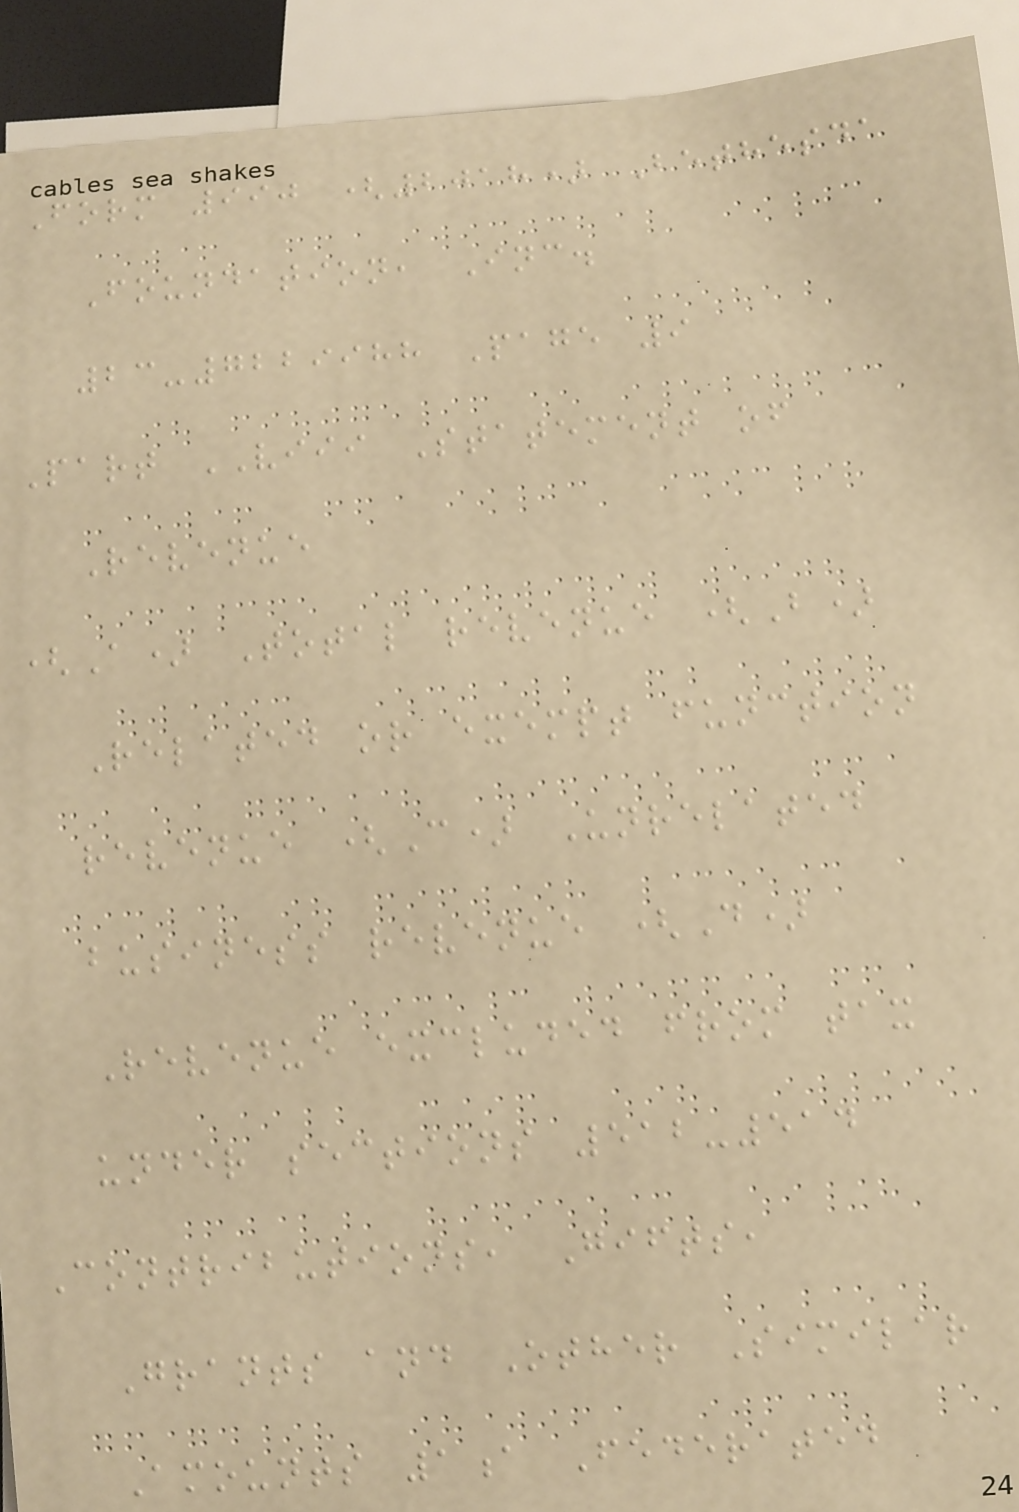Form 990 (2018) Bethesda
Foundation, Inc.
23-7229988 Page 9
Part VIII Statement of
Revenue
(A) Total revenue (B)
Related or exempt function
revenue (C) Unrelated
business revenue (D)
Revenue excluded from tax
under sections 512-514
Contributions, Gifts,
Grants and Other Similar
Amounts 1a Federated
